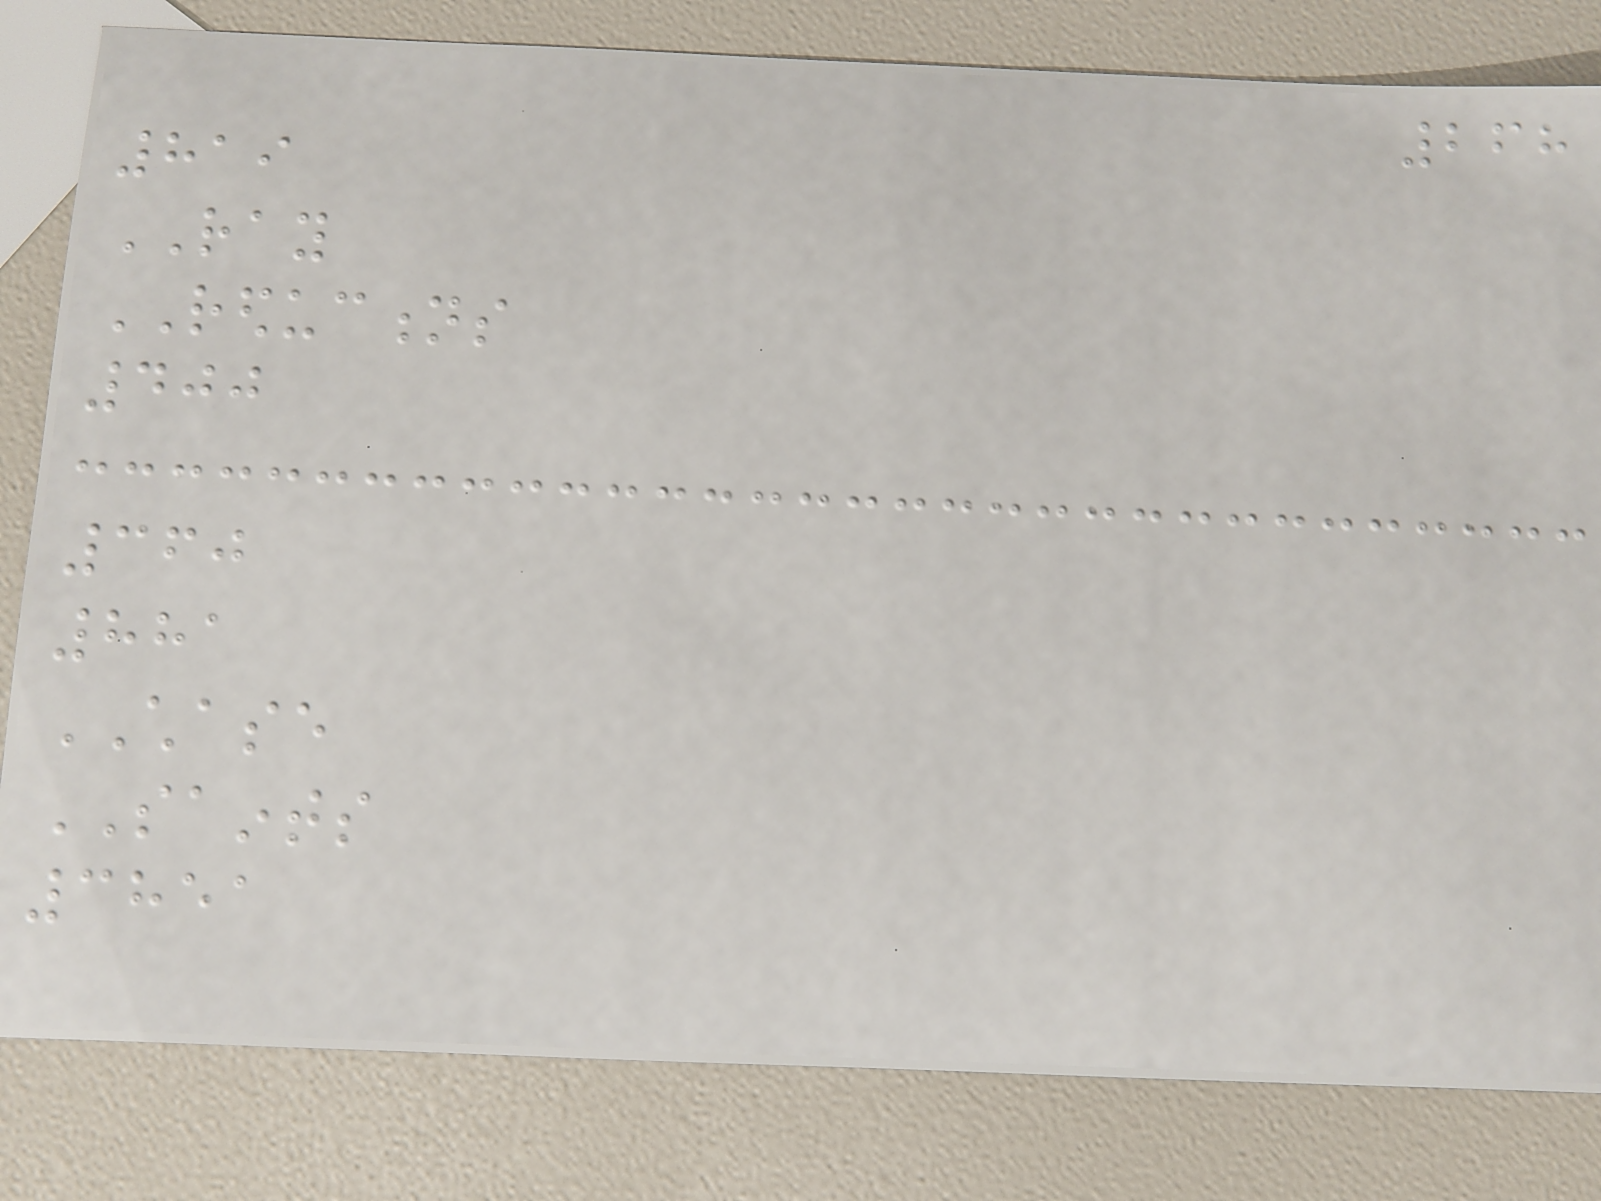268
819
RAY
REDUCTIONS
400
360
881
CHASE
SAINTS
3851
